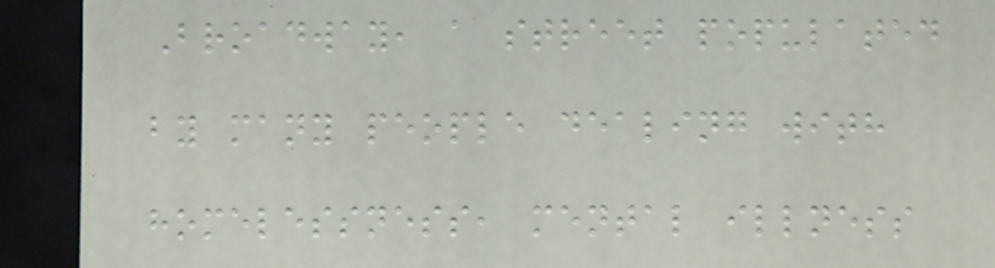Broadway, a street populated
by many people dealing with
homelessness, mental illness
